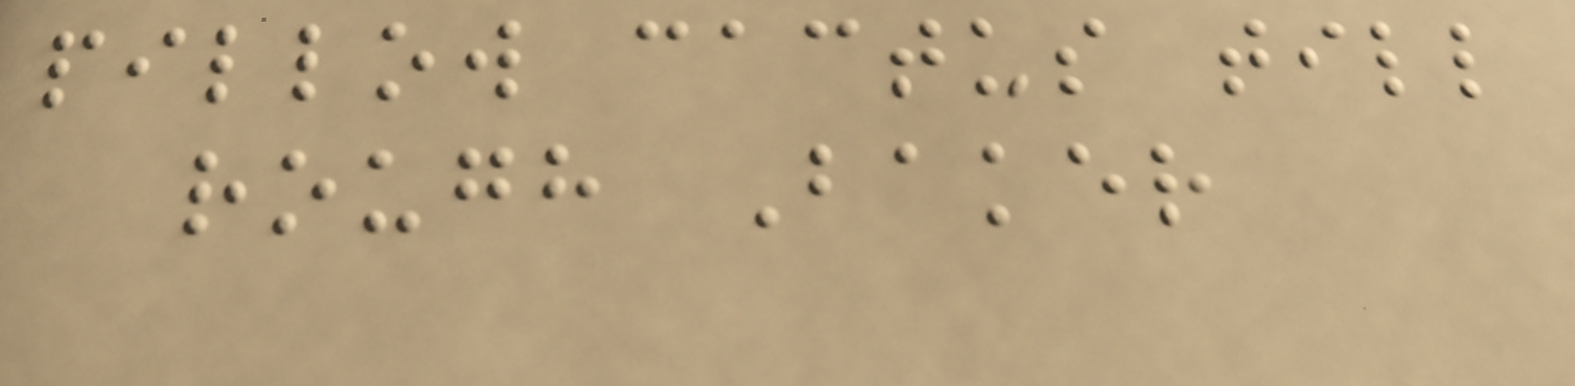pillow cactus till
rough Baker
